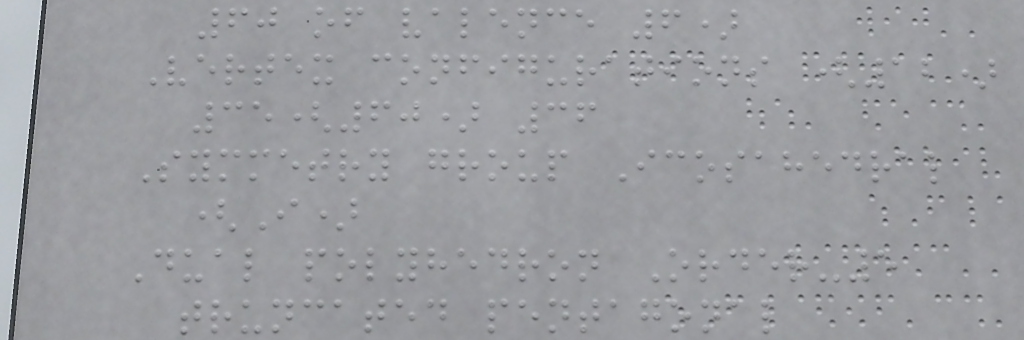60 of valence 6)
Vertex configurations (12)
35(60) 36
Symmetry group Icosahedral
(I)
Dual polyhedron Order-5
truncated pentagonal
